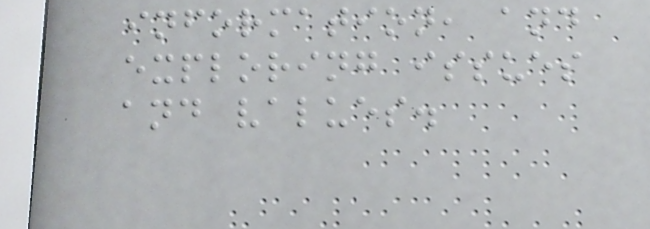information, and
exploring issues
and values.
